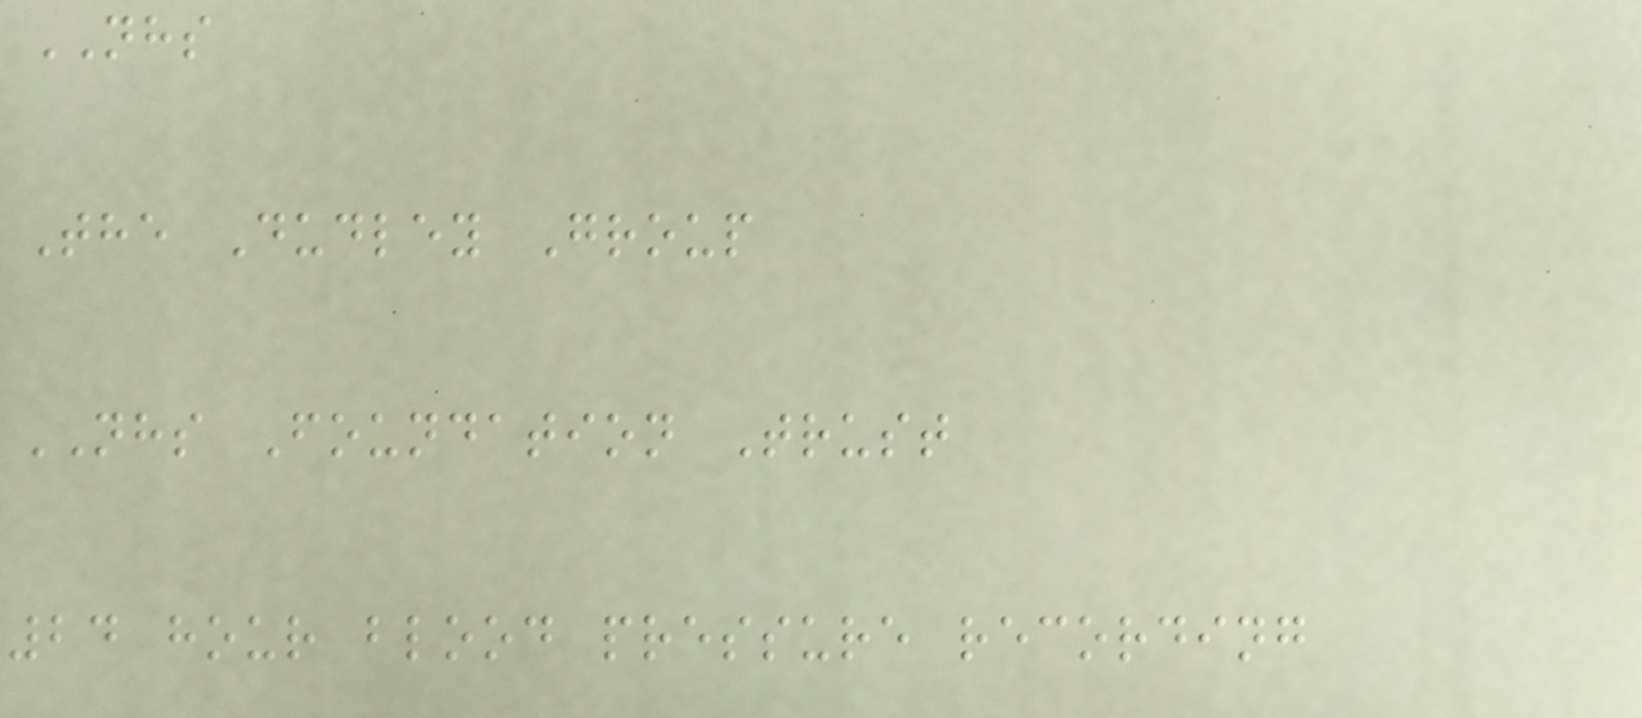NHS
The Dudley Group
NHS Foundation Trust
24 hour blood pressure recording
